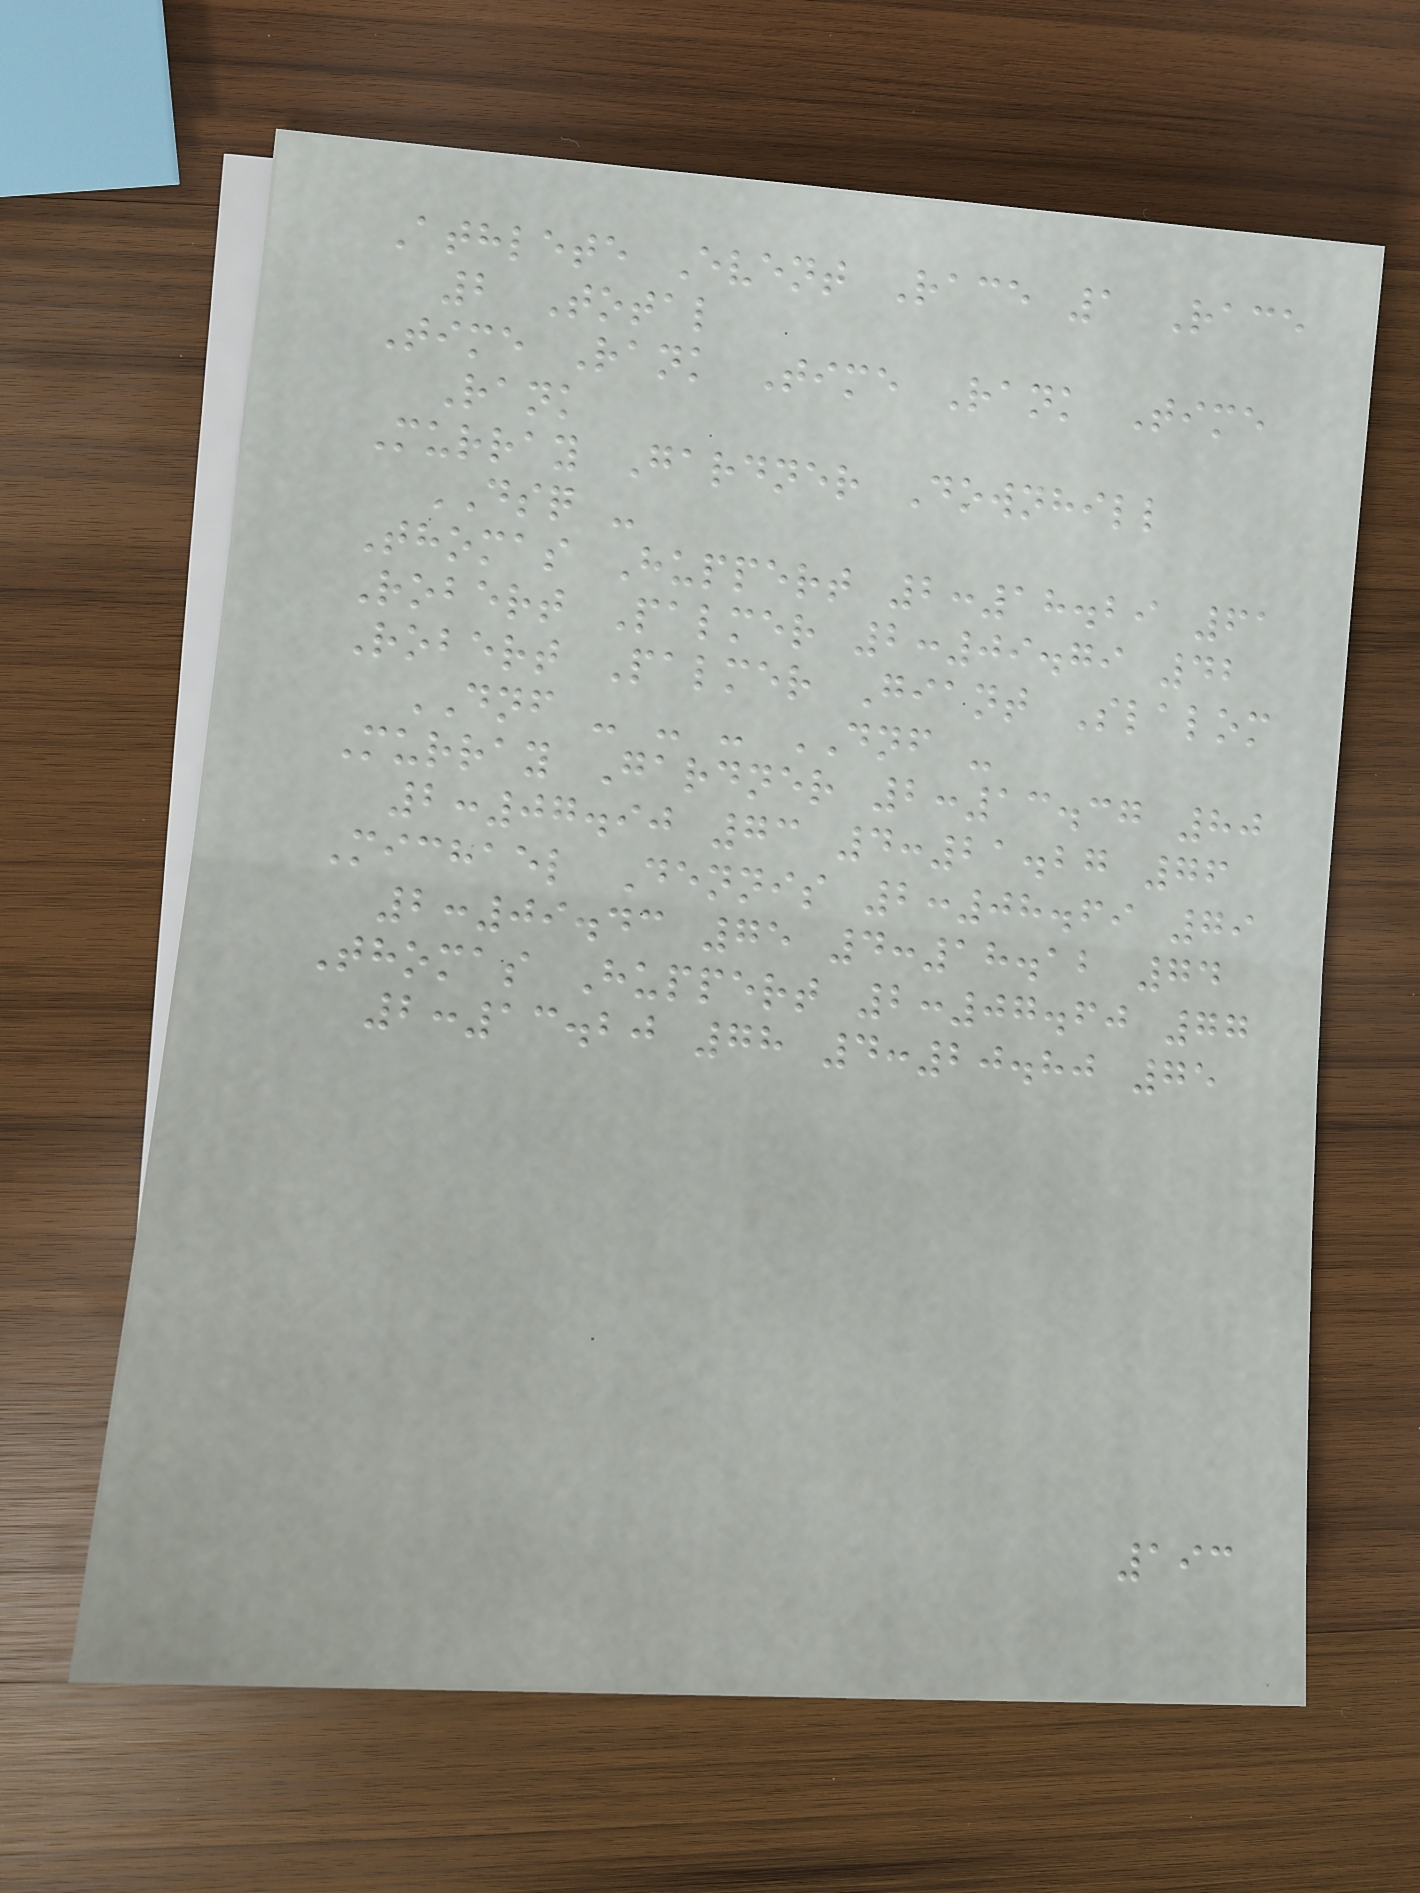Athlete Event Race 1 Race
2 Total
Time Rank Time Rank Time
Rank
Murray Gardner Downhill
DSQ -
Thomas Huppert 2:18.29 61
Robert Palmer 2:09.79 42
Robert Palmer Giant Slalom
DNF - - - DNF -
Murray Gardner 2:13.37 80
2:07.90 73 4:21.27 76
Michael Dennis 2:08.69 79
2:09.43 75 4:18.12 74
Thomas Huppert 2:07.60 77
2:13.20 78 4:20.80 75
193
